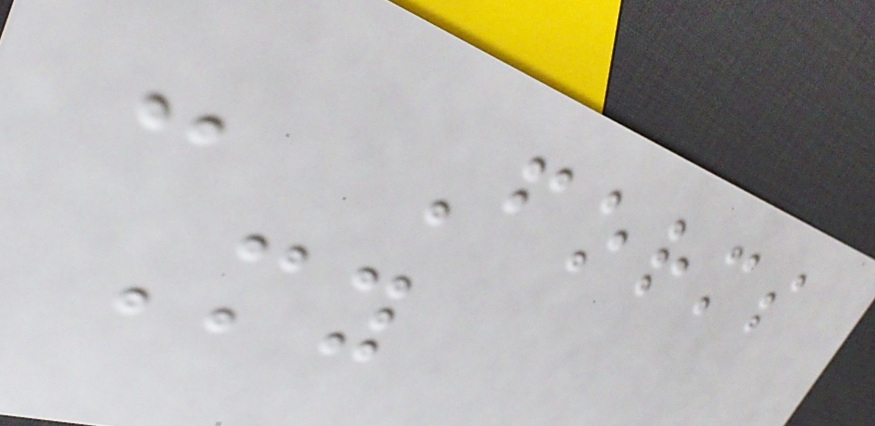- Forms
My
